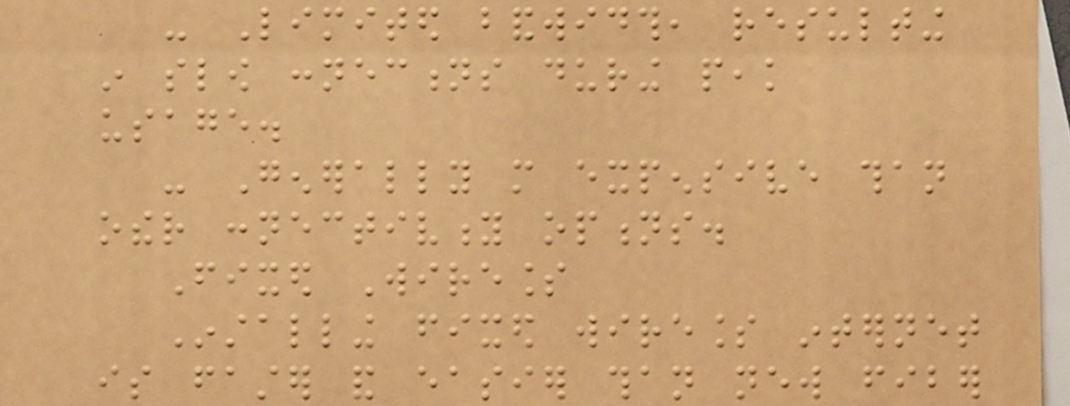- Limited bandwidth, resulting
in slow connections during peak
usage.
- Generally more expensive than
other connectivity options.
Fixed Wireless
Installing fixed wireless internet
is faster and easier than new fiber
